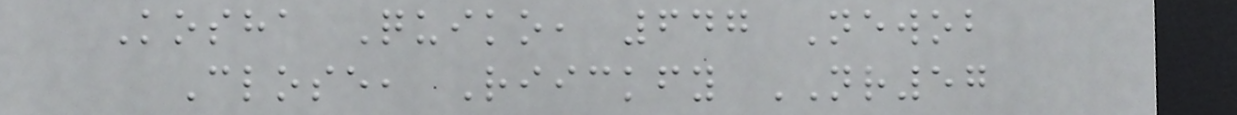Kosha Quiko, 647 Newob
Close, Riickfy NR57
